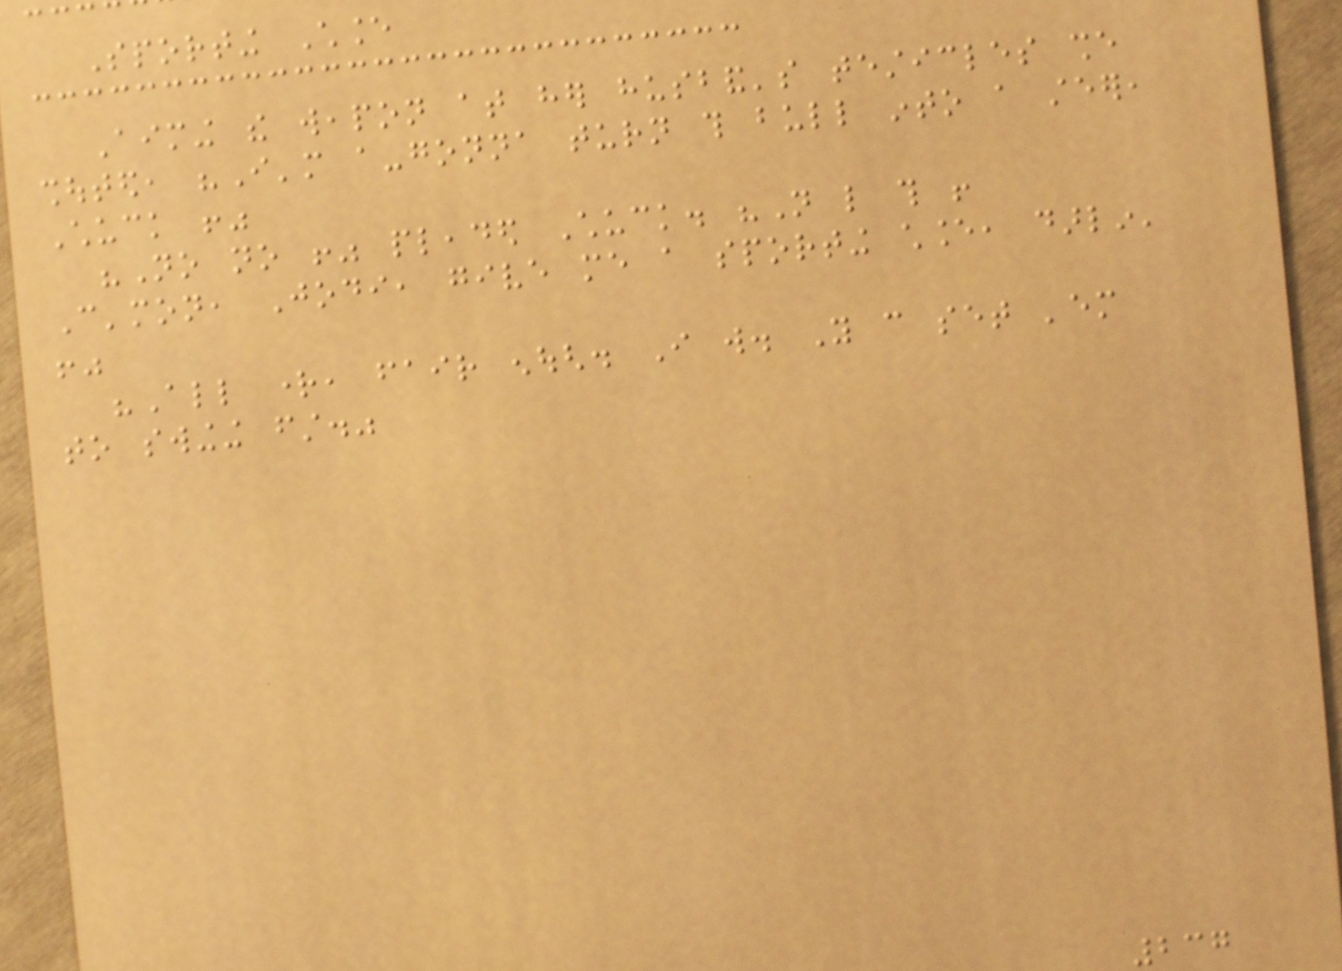Sporting Chance
Aiming the weapon at her husband's testicles she
shouted, "I'm a-gonna turn this bull into a steer,
Chuck !"
"No no !" pleaded Chuck. "Not like this !
C'mon, Jodi, give me a sporting chance, darlin'
!"
"All right, fair enough. I will. You can set 'em
to swinging first."
237
